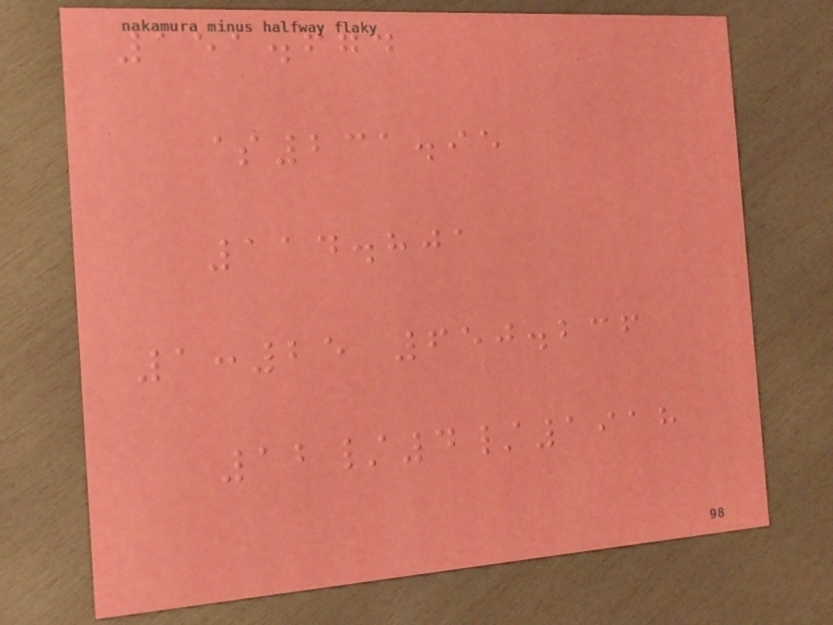151.674
$231.95
114.801
1:25 650.236
12/4/1918
